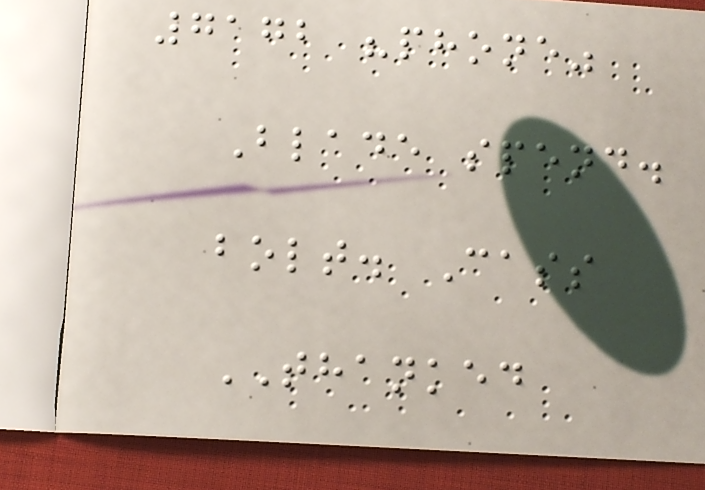7172 "phone"
Blade spend.
bolt. Cass
THANKED
